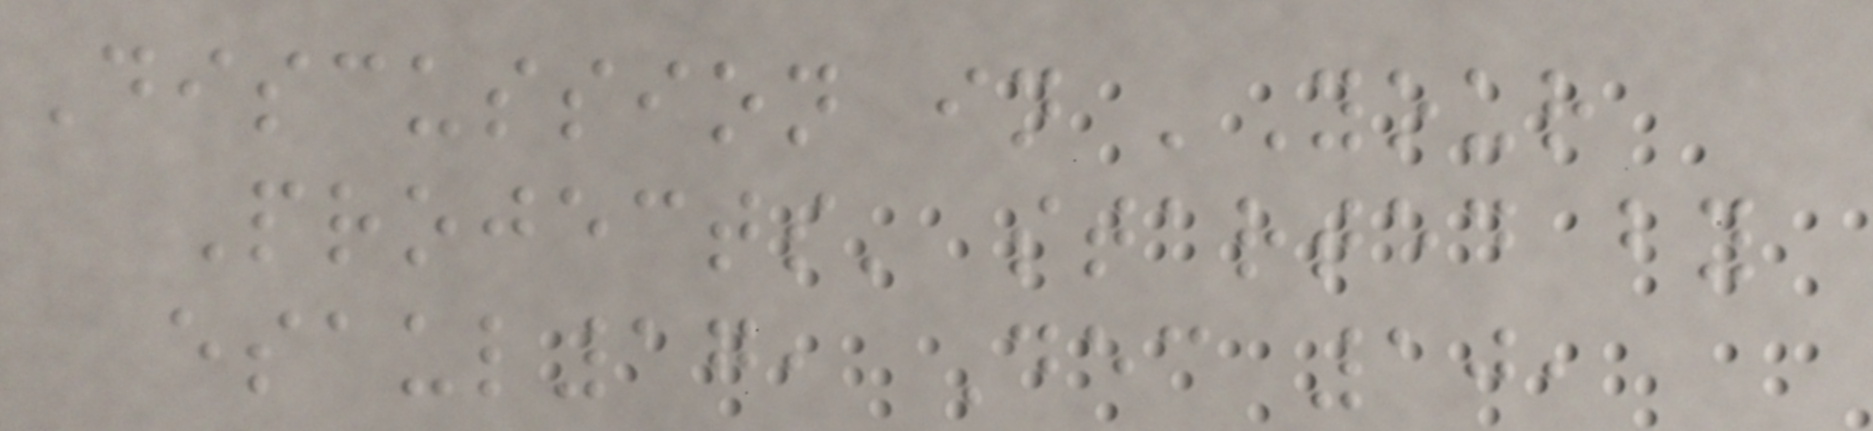Discussion in 'Your
Projects' started by
esaul17, Dec 10,
